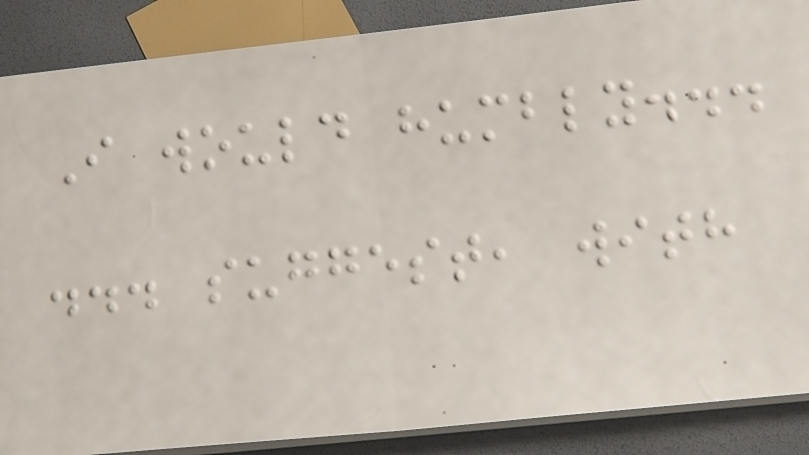I would humbly...
... suggest, with
